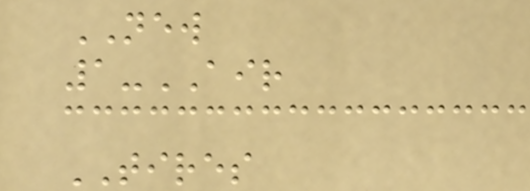NEW
1-AIR
TIRES
